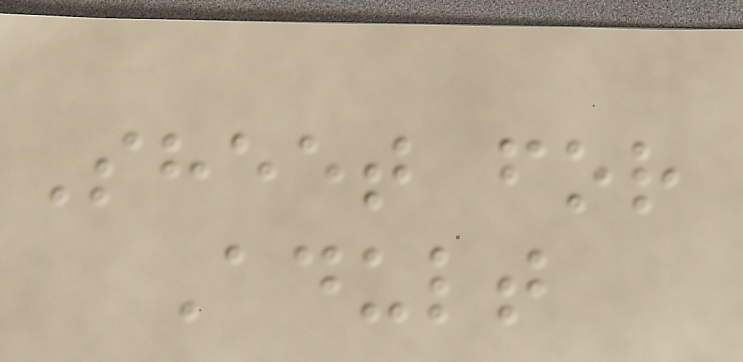Sheet for
Adult
